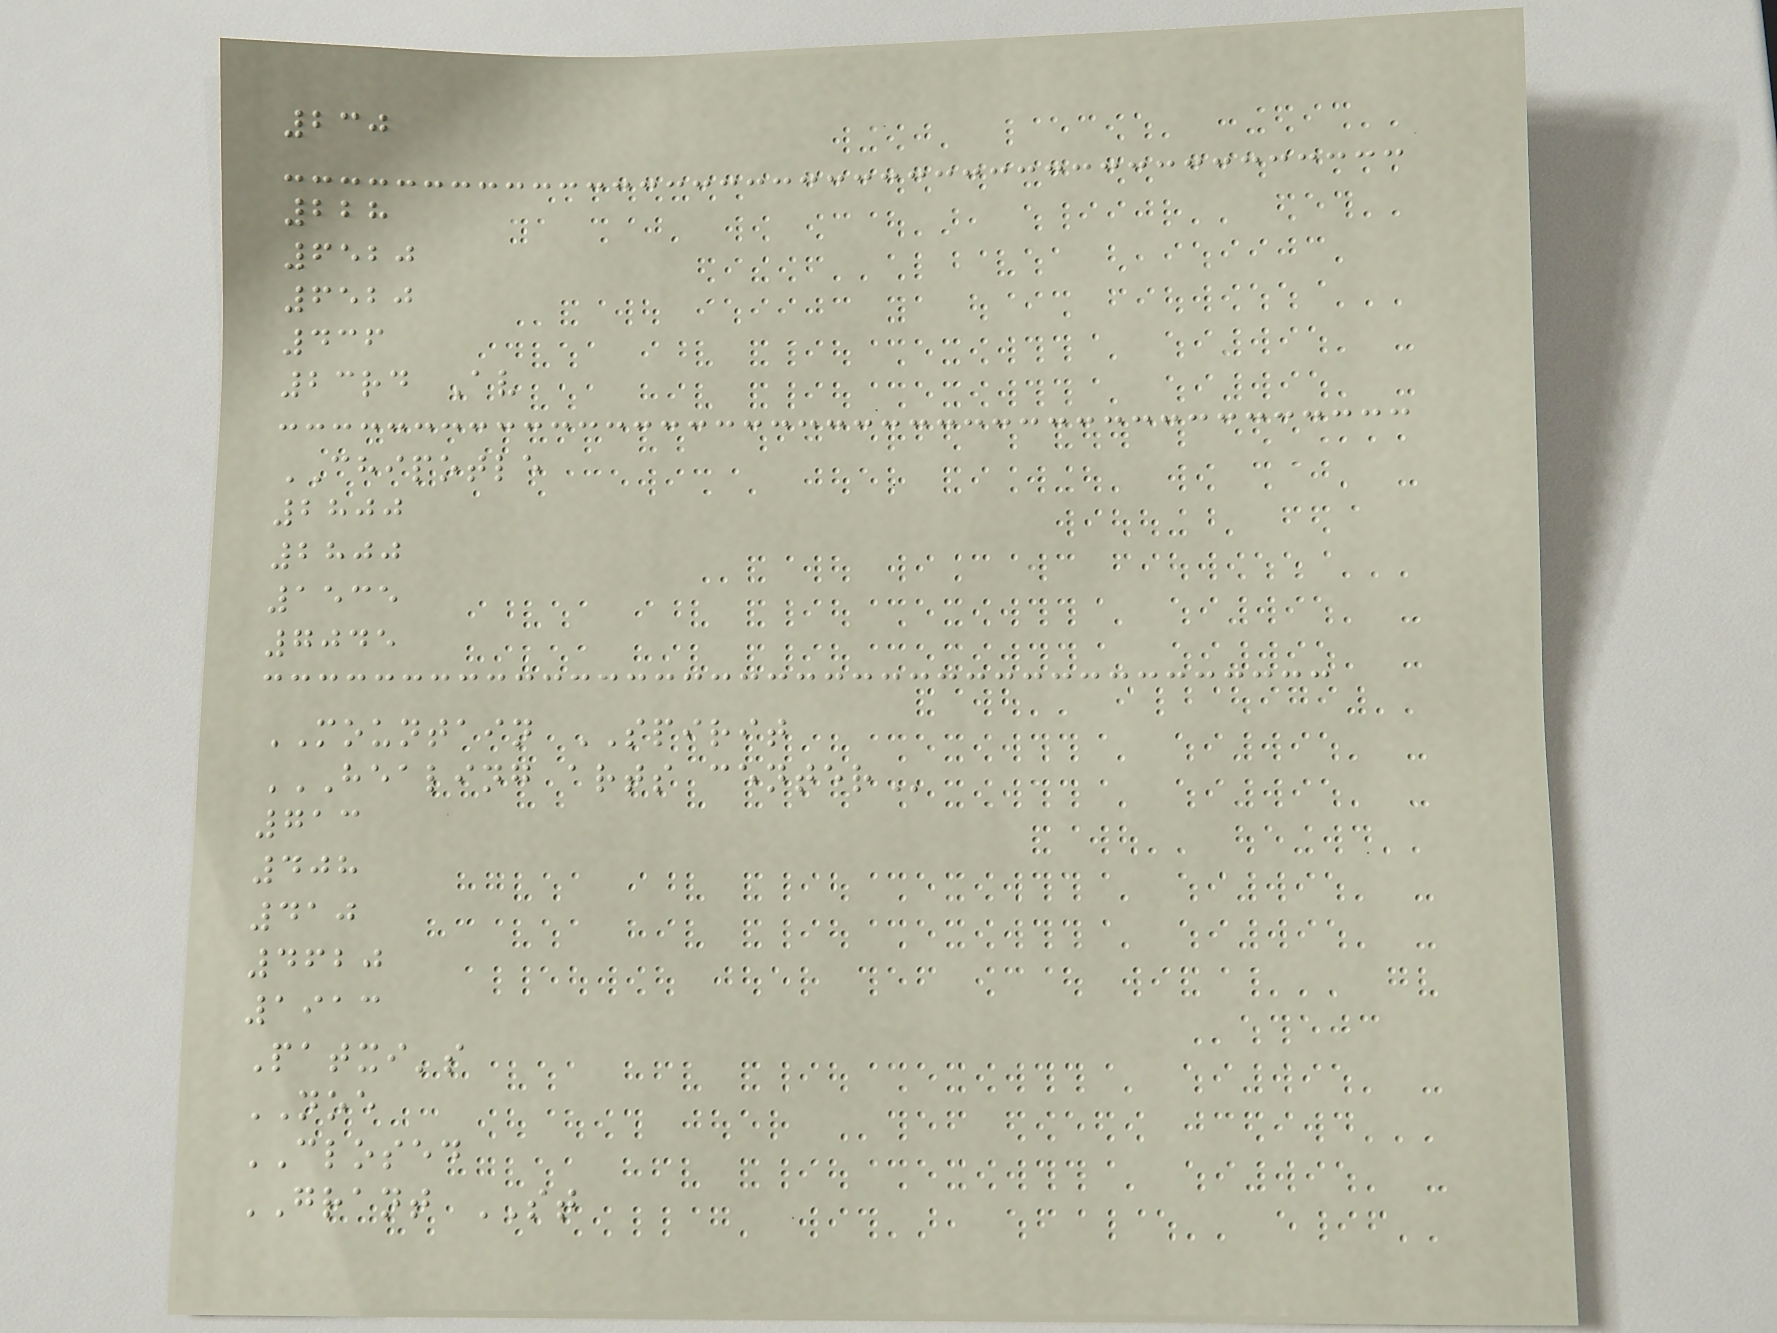230
228
6520
6520
436
23rd Av
CHIPOTLE
2800
2800
1535
7045
MOUNTAIN SPIRIT
HEALING ARTS CENTER
713
408
410
4620
1913
Patxi's
NOE
CLOSED
GRANT ST
